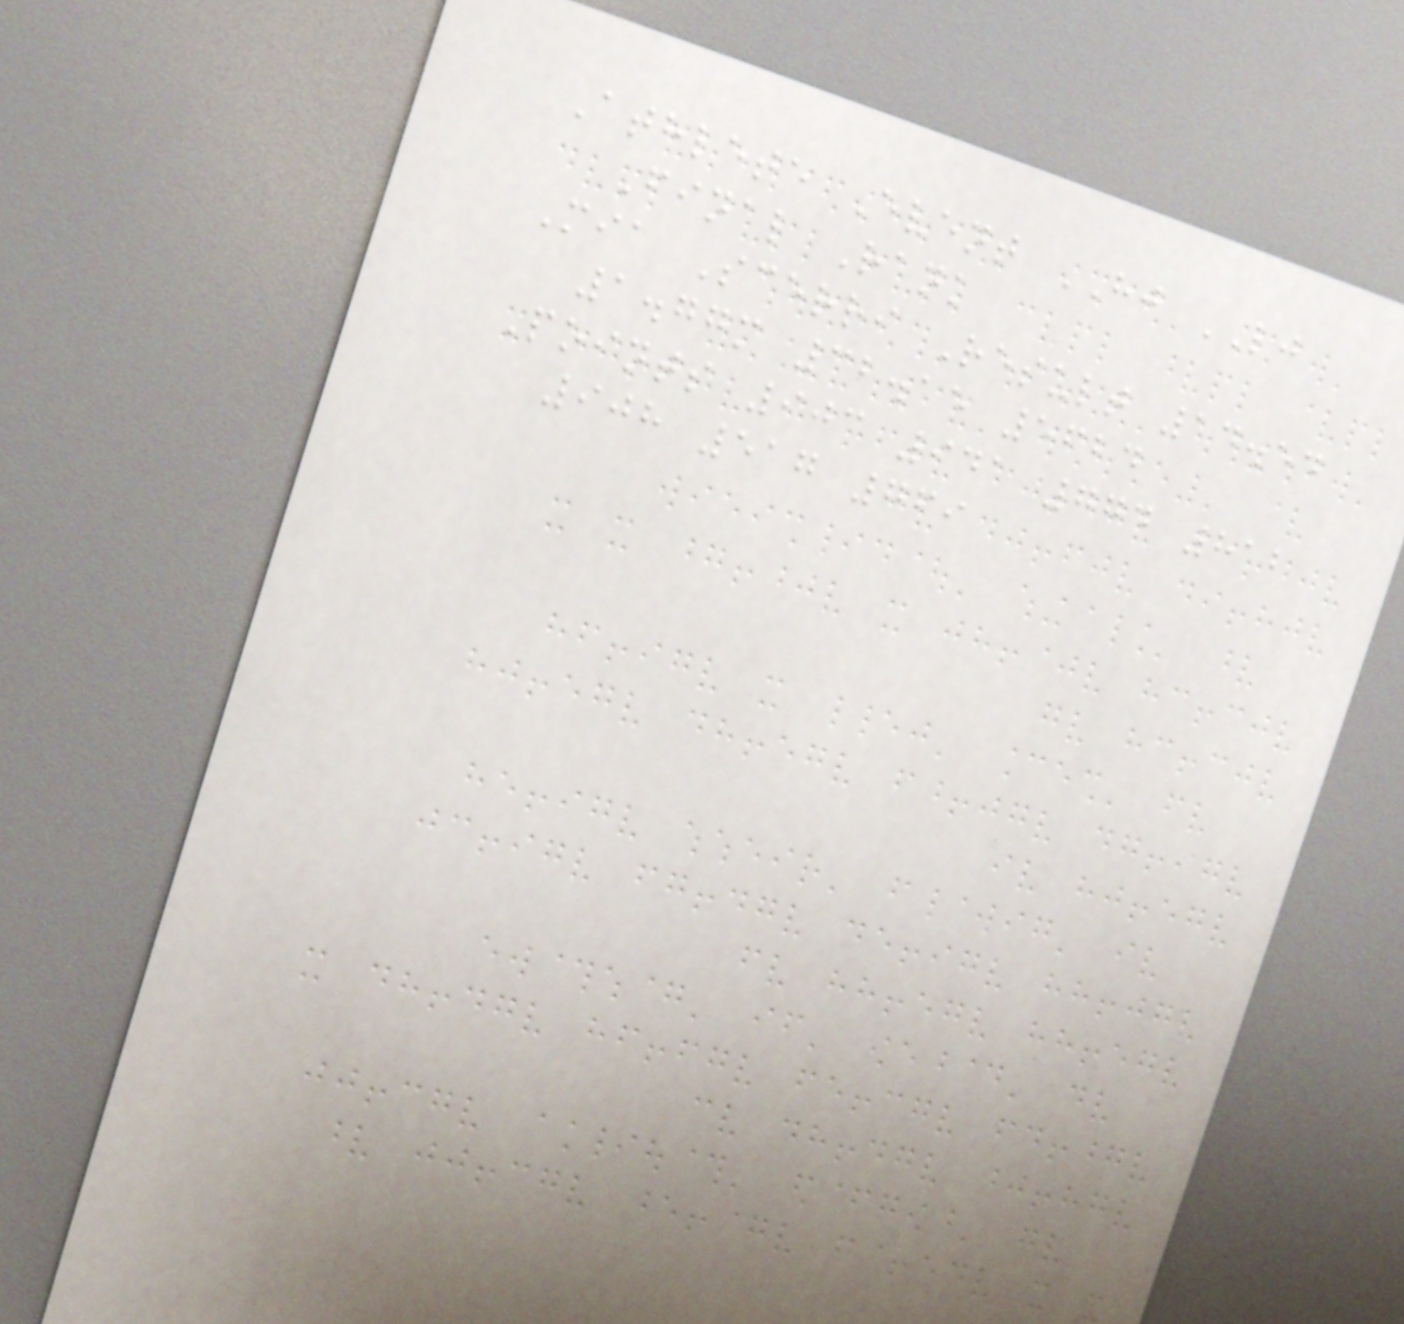Athlete Event HJ LJ
Final Rank
Mia Scerri Result 14.54
1.77m 32.15 5624
Points 903 941 774 812
908 517 769
